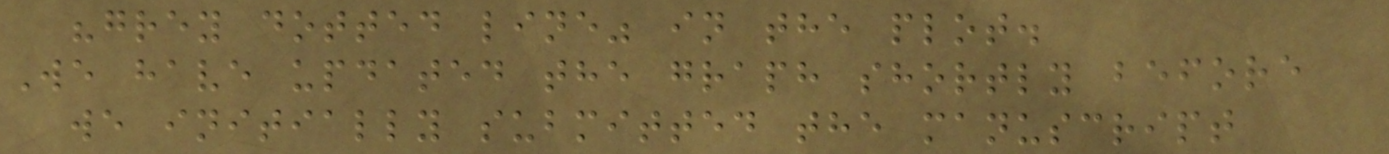"grey dotted line" in the plot.
We have updated the graph shortly before
we initially submitted the manuscript
